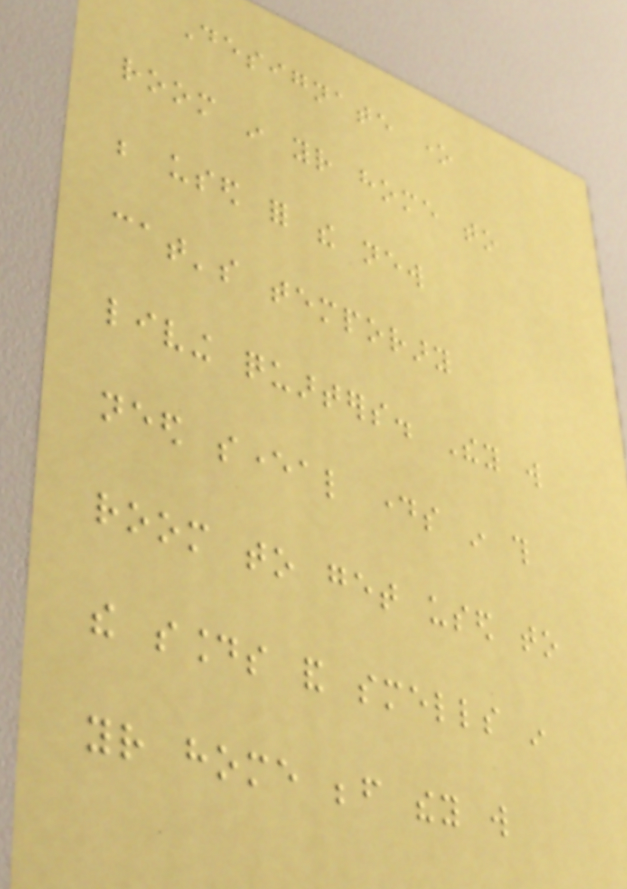Designate one
room in your home to
be used for the new
cat's temporary
living quarters. They will
need several days in this
room to get used to
the sounds and smells in
your home before they will
